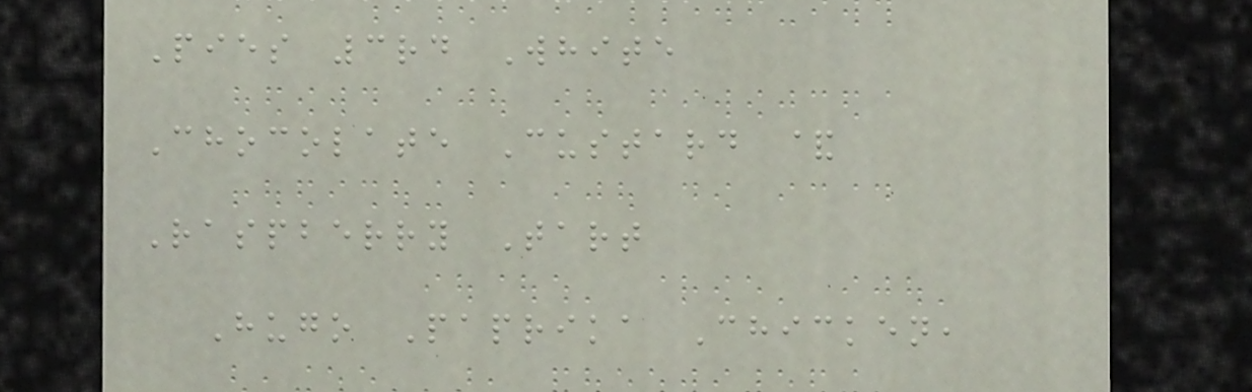Pies 3rd White
Chocolate Custard &
Raspberry Tart
Hugo Paprika Chicken,
